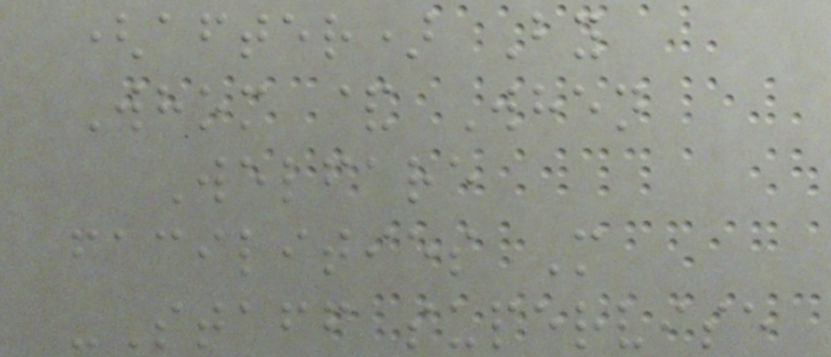(after) By
Whom & When
Welfare
facilities M
-Staff supervise
